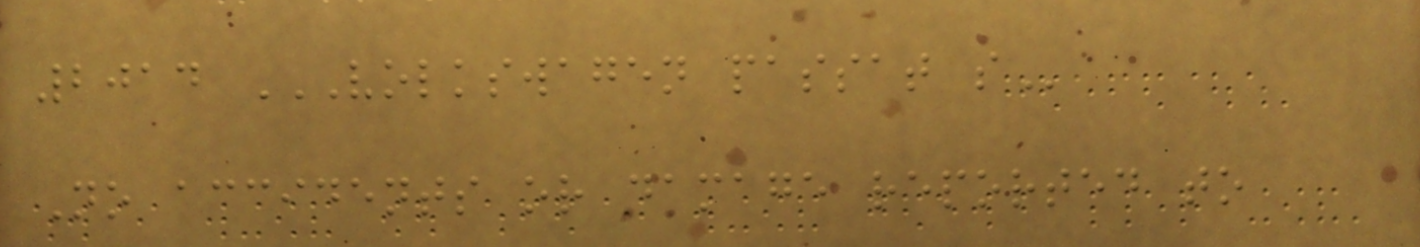2014 VOLKSWAGEN PASSAT S
No accidents or damage reported to
